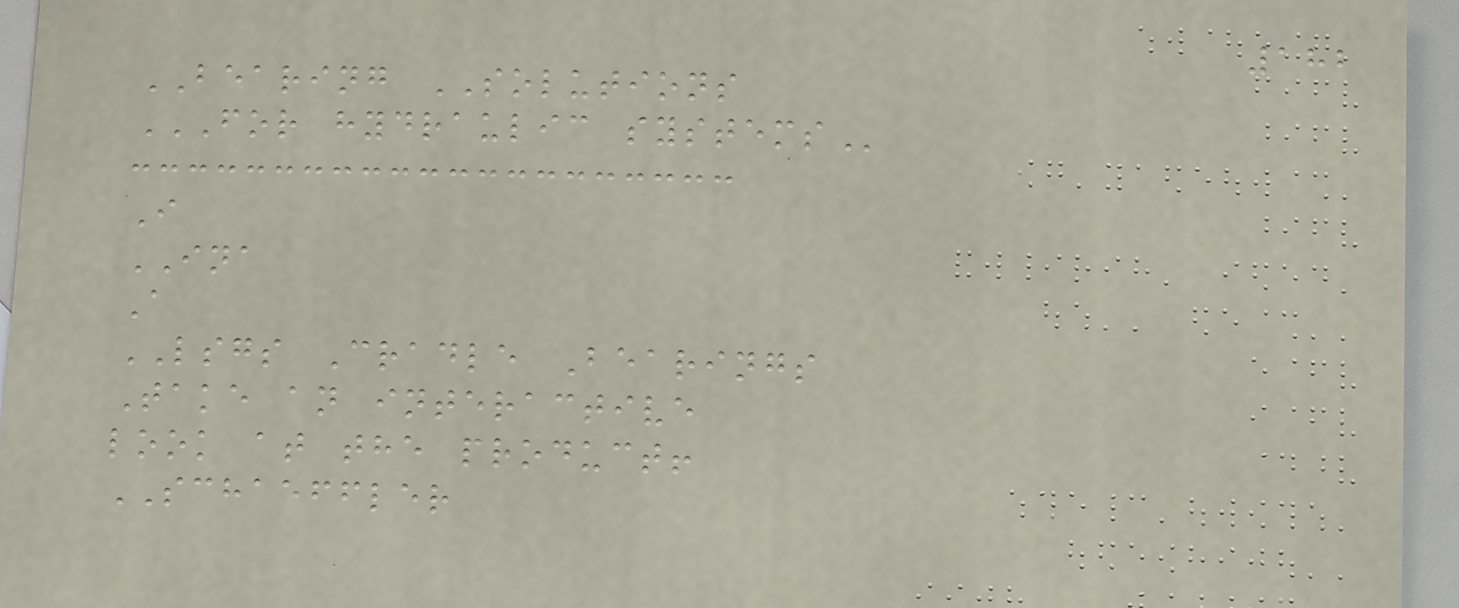182
BEARING SOLUTIONS
FOR HYDRAULIC SYSTEMS
I
INA
A
LSGS Cradle Bearings
Take an interactive
look at the product!
SCHAEFFLER
